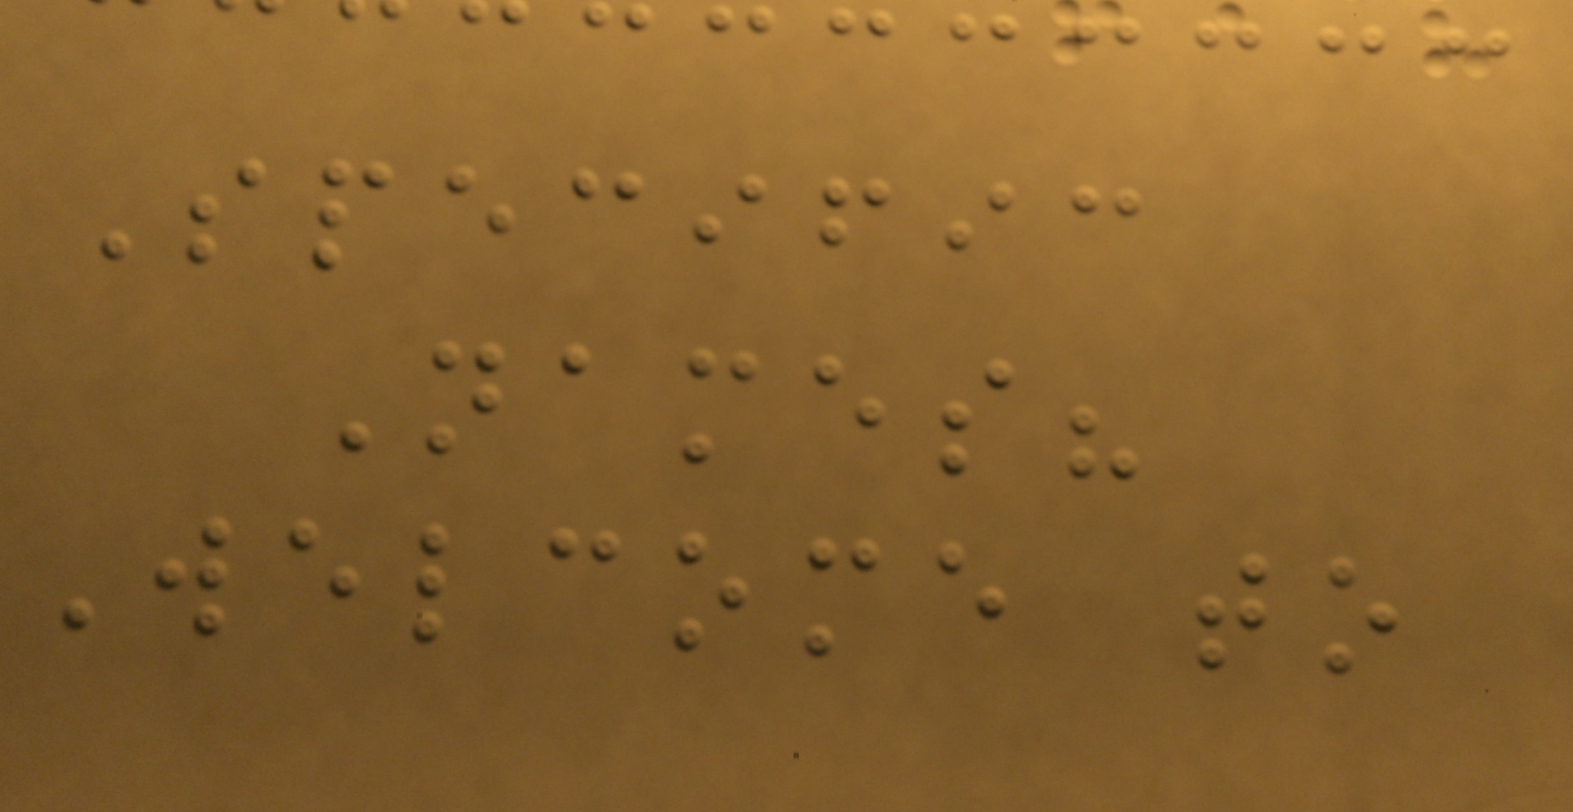Specific
Names?
Welcome to
